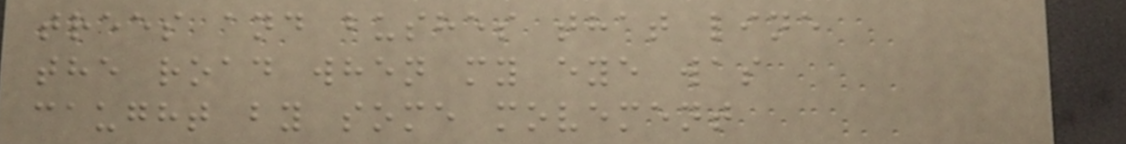trees and bushes that line
the road when my eye was
caught by some movement
